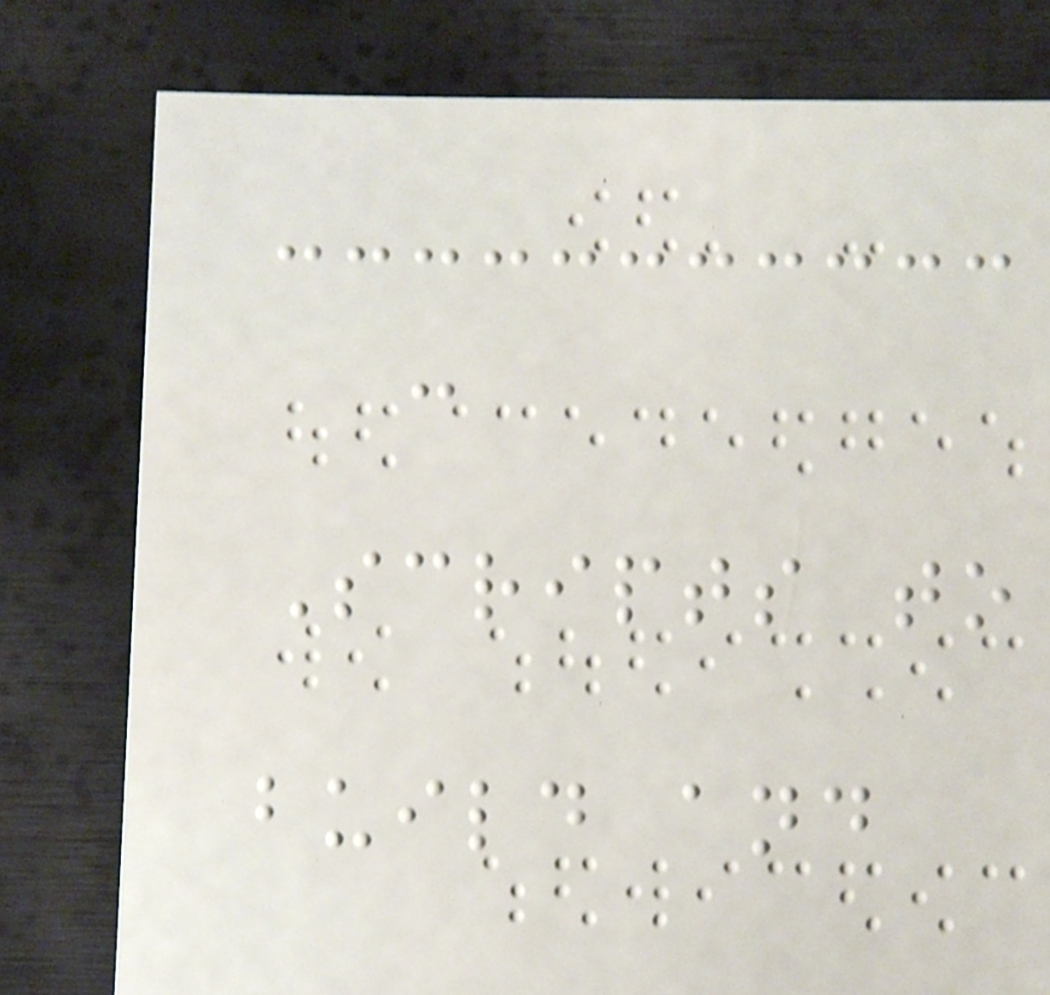-
Scripts to
build and
